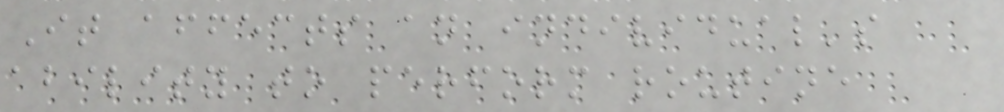It affects an individual's
ability to perform routine
